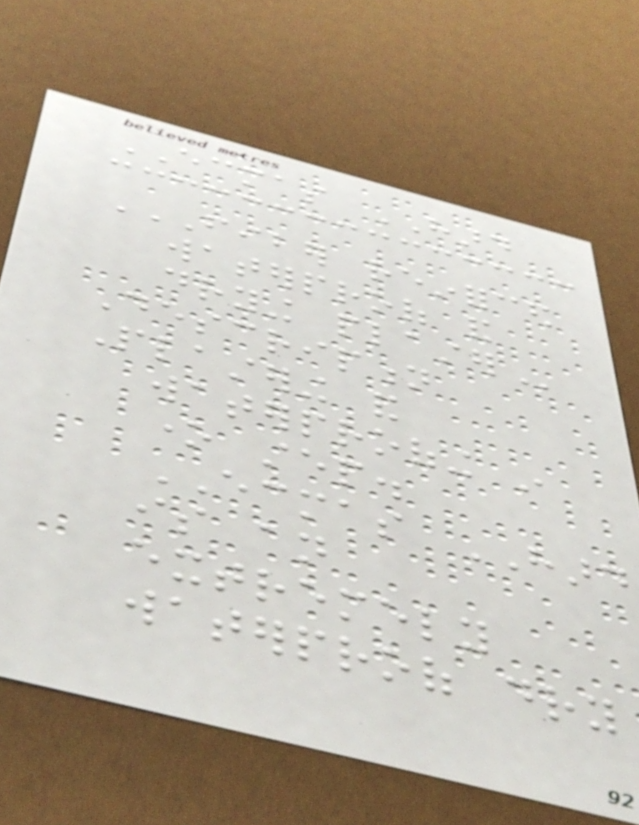ECMAS HARD
FIBER REINFORCED
WATERPROOF AND
DRYING PLASTER
Description
Plastering and
waterproofing in
one step.
ECMAS HARD
is an
extremely
waterproof dry
